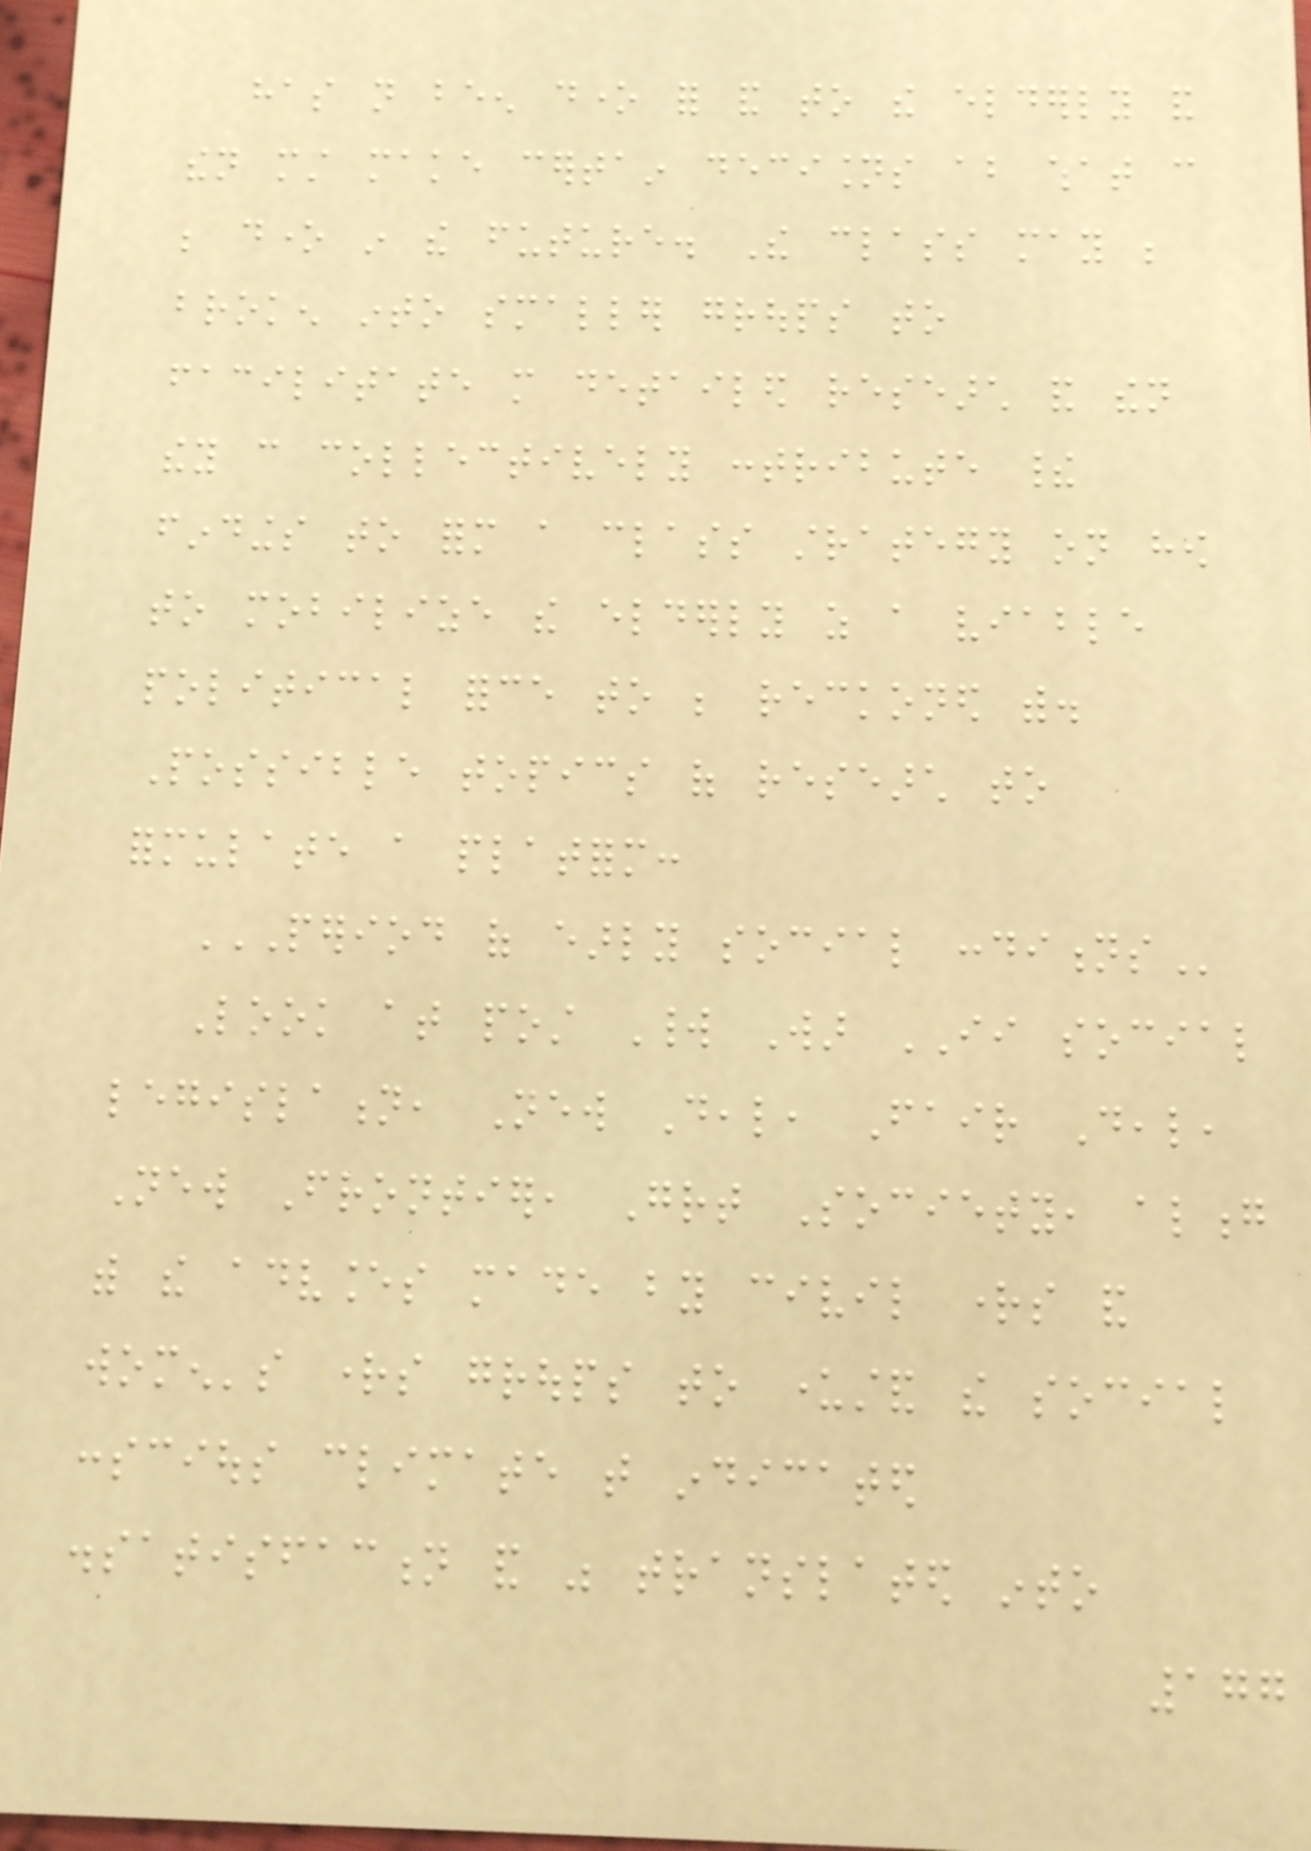has not been done for and to the elderly and
then must make certain decisions about what can
be done in the future. The class may be
broken into smaller groups to
facilitate more detailed research and then
they can collectively contribute their
findings to form a class strategy on how
to mobilize the elderly as a viable
political force to be reckoned with.
Possible topics of research to
formulate a platform:
PERIOD OF EARLY SOCIAL CONDITIONS
Look at post World War II social
legislation, New Deal, Fair Deal,
New Frontier, Great Society, along
with the advances made by civil rights and
women's rights groups to understand the social
conscious climate that indicated
dissatisfaction and was translated into
177
